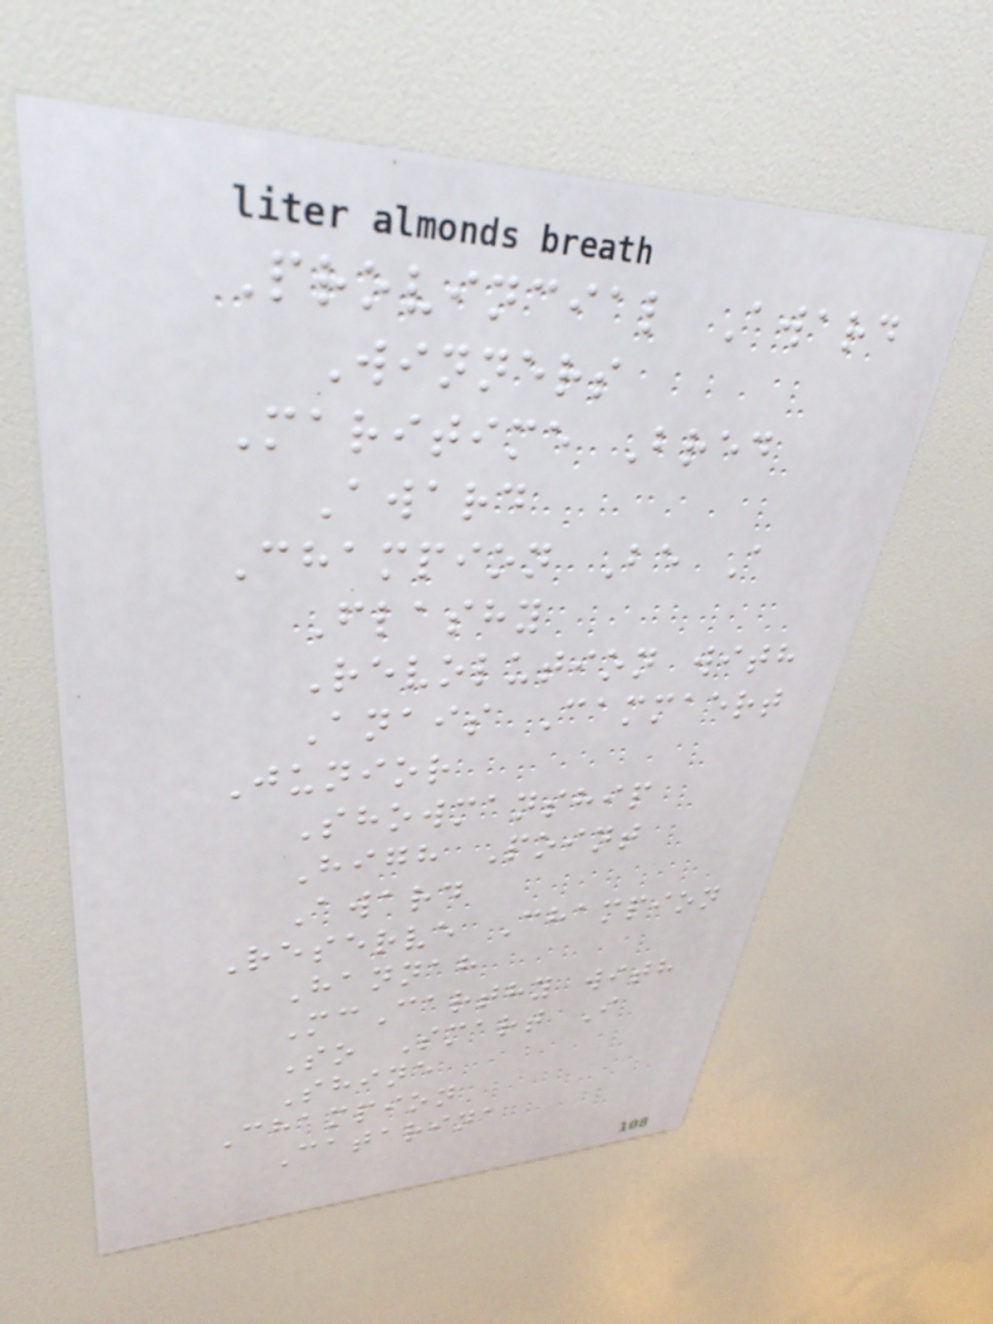Provincial Award
Winners
Maritime Bred
Award
Champion Be A
Flashy
Revolution with
Anais Cammaert
Junior
Showmanship
High Point
Award
Reserve Champion
Hannah
McCarthy with
So Smart I
Shine
Champion
Catarina
